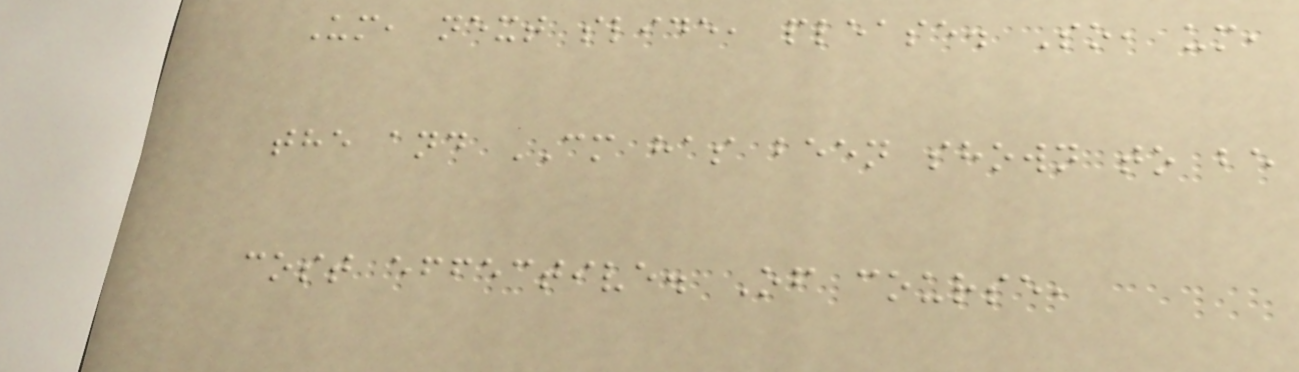Um, next slide, please. So, um,
the and CM has been shown to be
cost effective. Of course,
